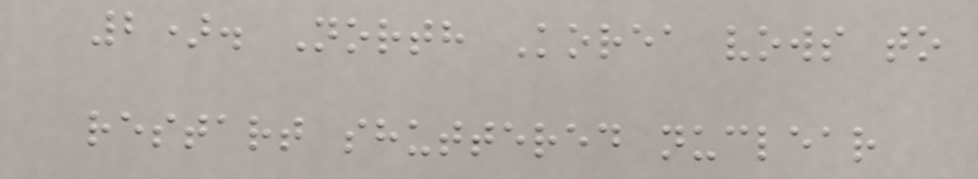2). North Korea vows to
restart shuttered nuclear
